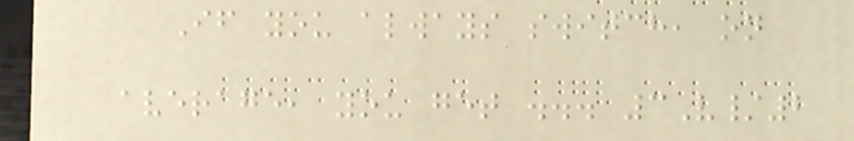If you always switch, on
average, you get ... 3V/2
